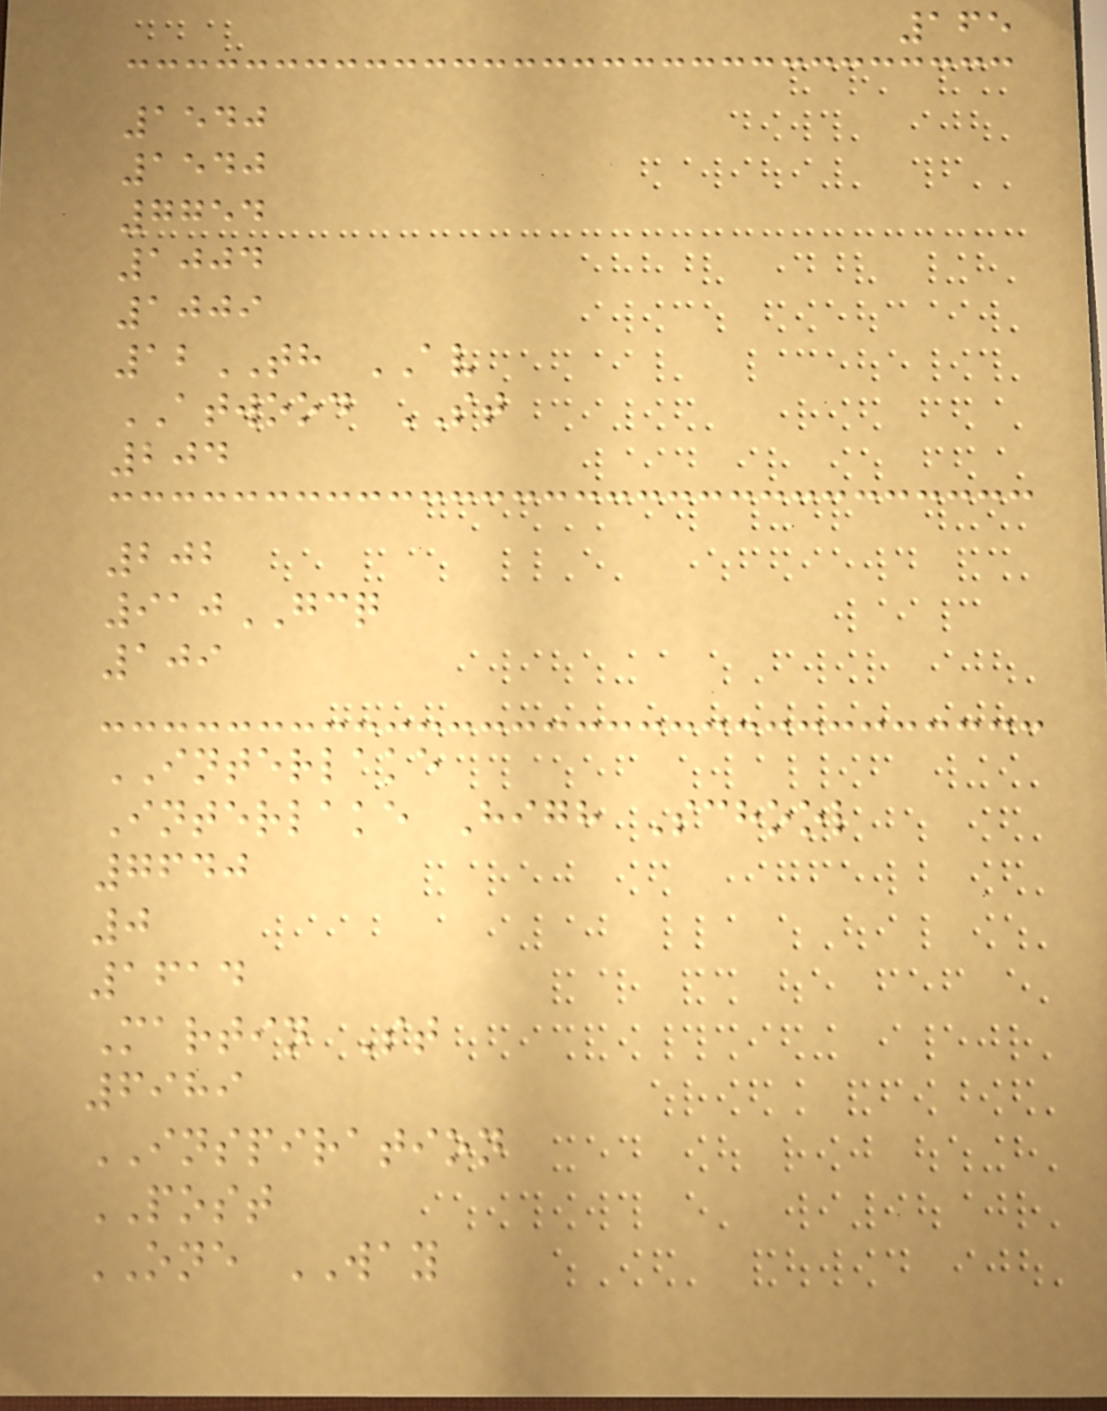165
1540
1540
7754
1004
1009
12TH AV
ATWOOD ST
204
202
910GCQ
109
INTERLAKE
Interlake High School
7640
0
1614
Martin St
6989
INSPIRATION
POST
ONE WAY
